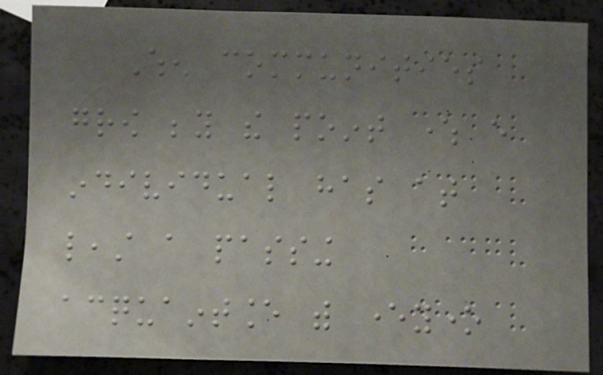When communities
grow beyond the point where every
individual has at
least a passing
acquaintance with everyone
